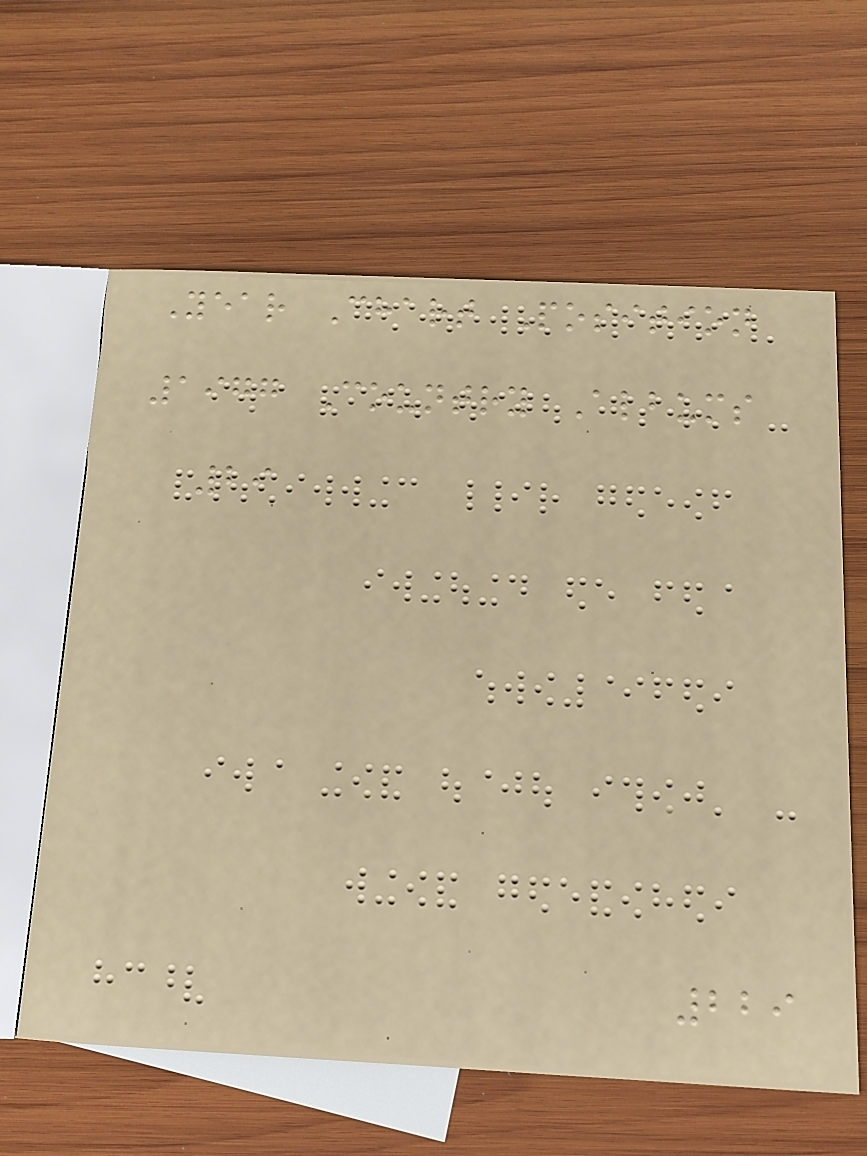Year Chart Position
1977 Country Albums
29
229
